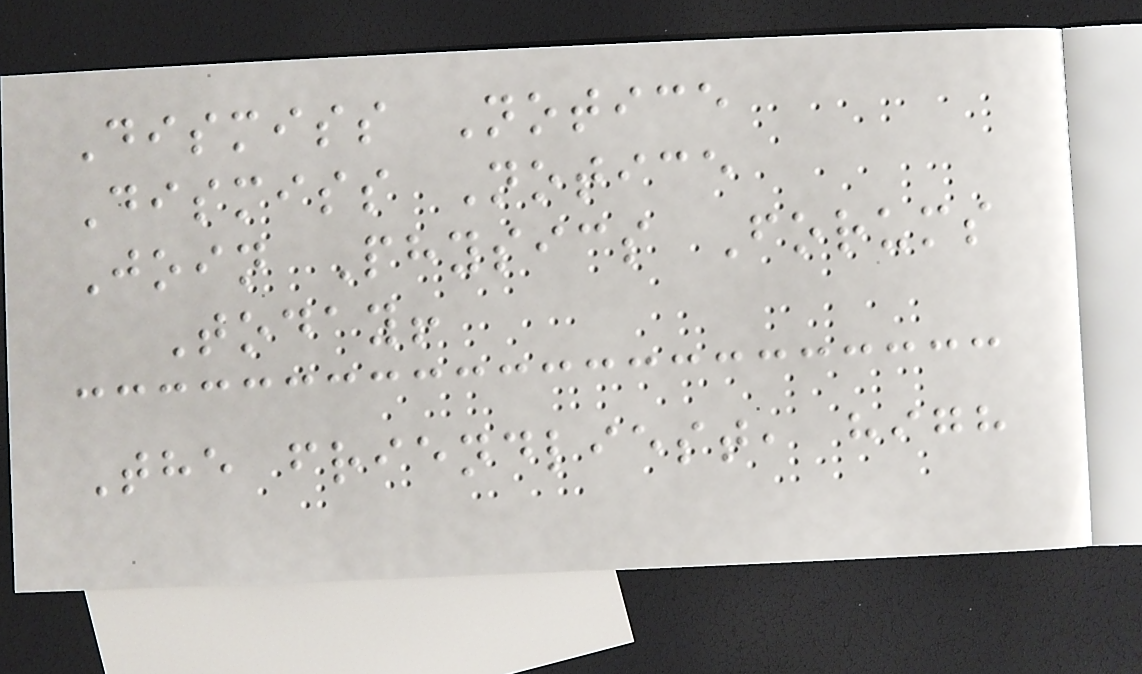Dismiss Notice
Dismiss Notice
Join Physics Forums
Today!
The friendliest, high
